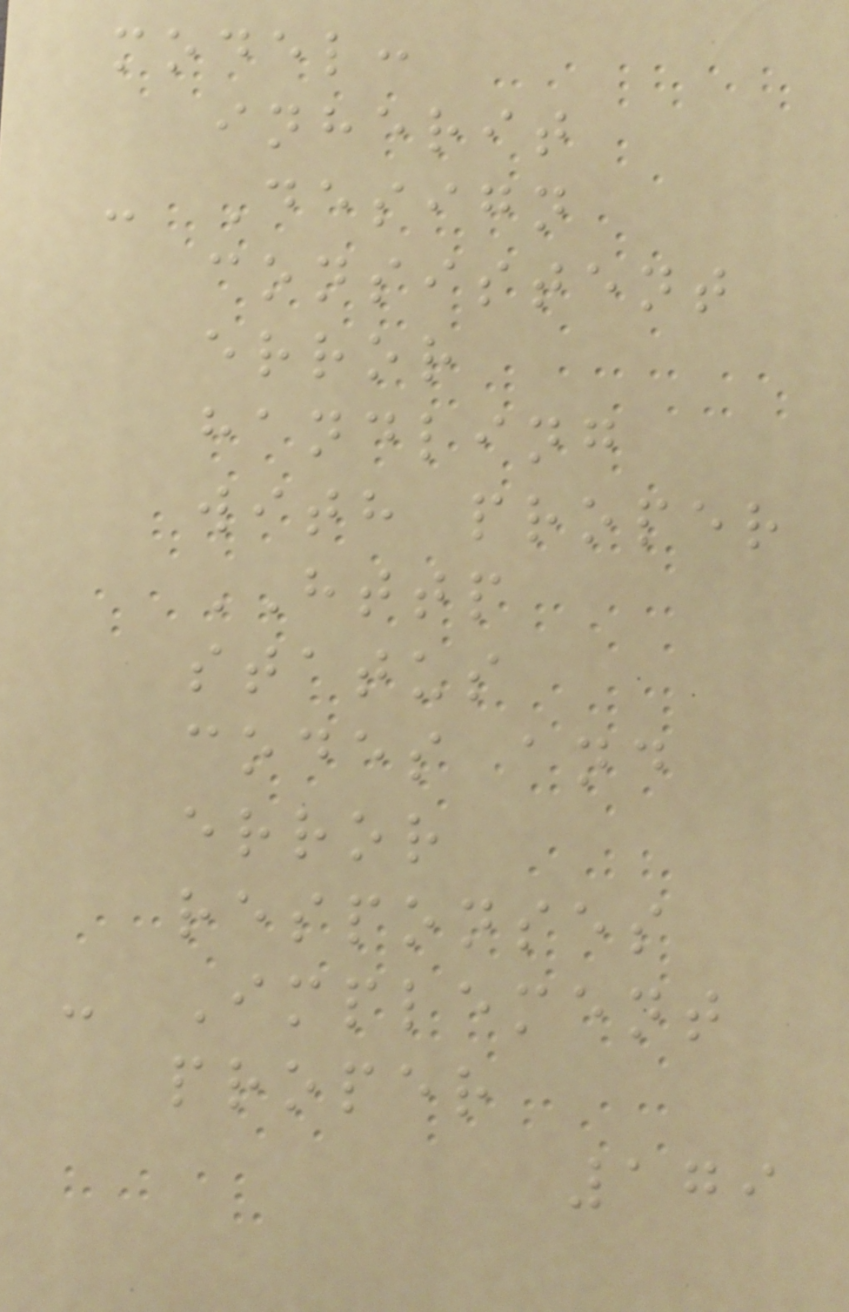model:
inherit
- Design
consistent
error
handling
with proper
HTTP
status
codes and
error
responses
- Implement
proper
179
